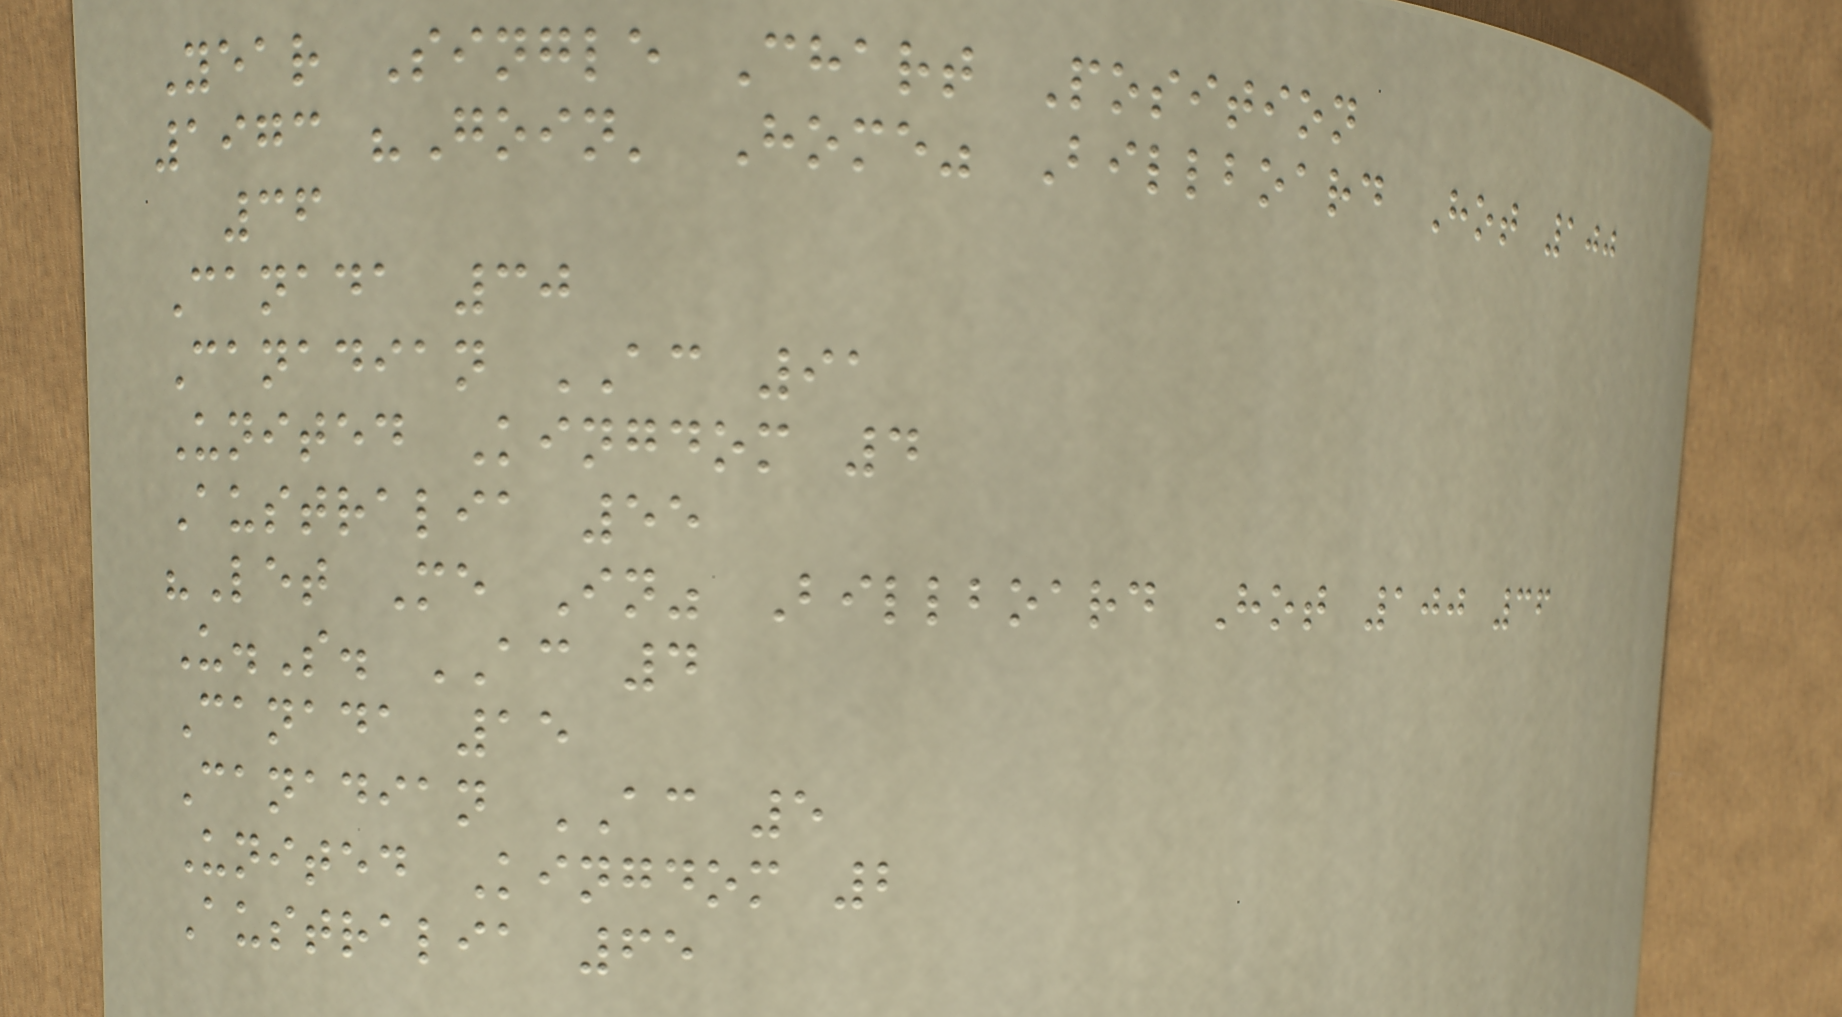Year Single Chart Position
1973 "Goin' Home" Billboard Hot 100
36
Canada 30
Canadian AC 91
United Kingdom 4
Australia 55
"Let Me In" Billboard Hot 100 36
U.S. AC 4
Canada 15
Canadian AC 5
United Kingdom 2
Australia 65
